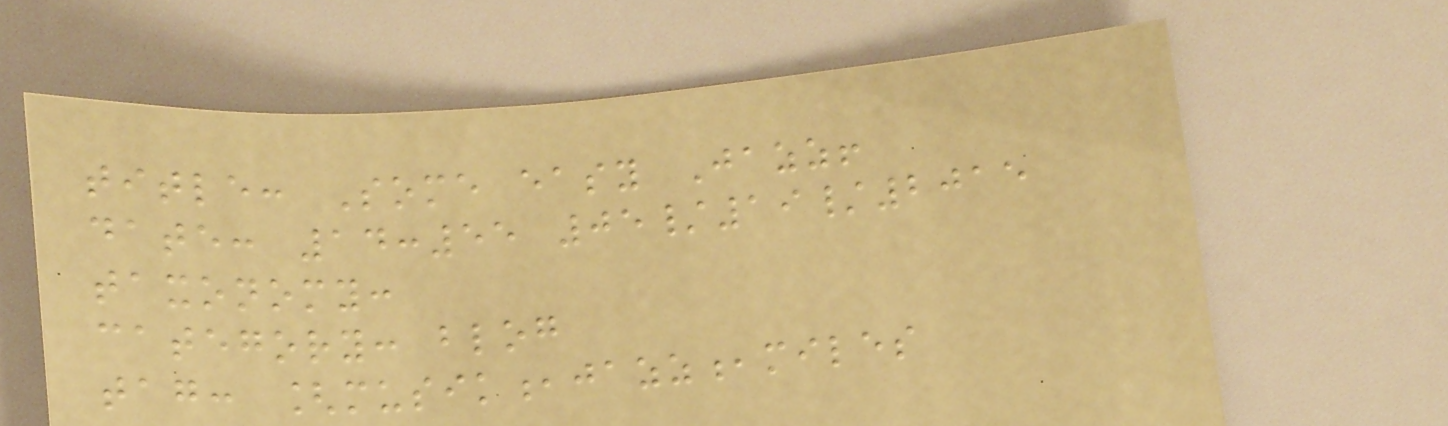title: Some easy Jazz!
date: 14:55 05/19/2015
taxonomy:
category: blog
tag: [musik,jazz,miles
